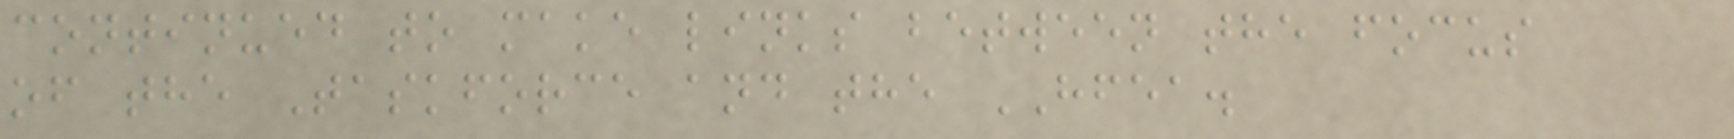continued to make links between the focus
of the Taskforce and the HFEA.
